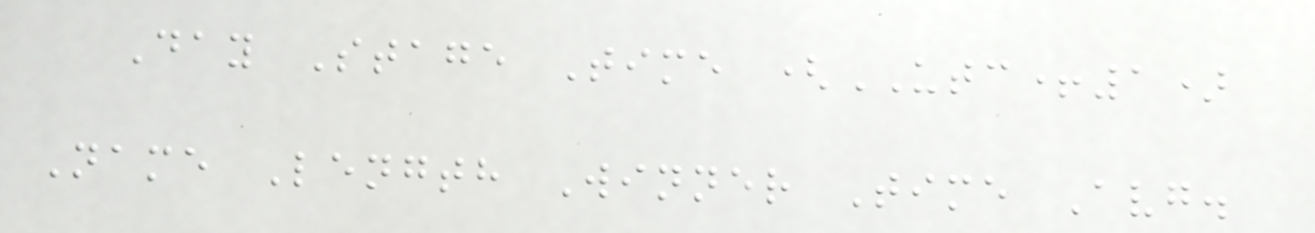Day Stage Time (UTC+1)
Name Length Winner Time Avg.
